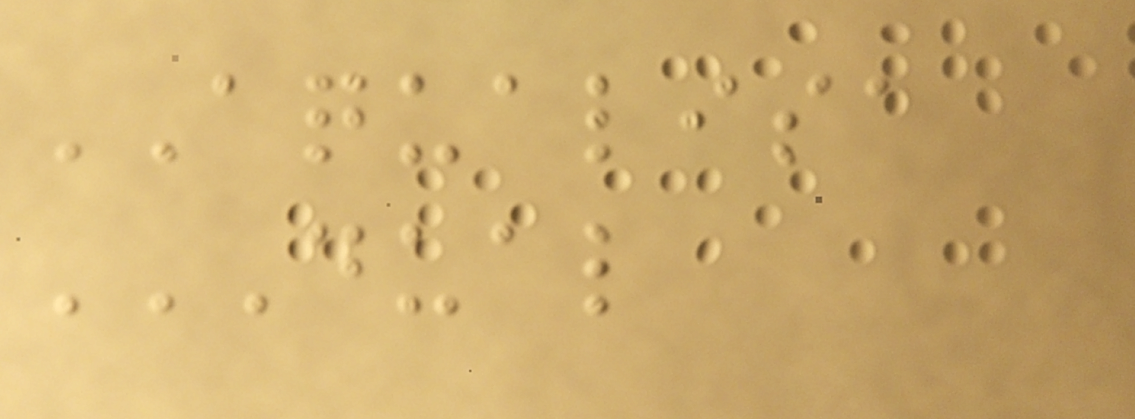AQUALISA
DUAL
